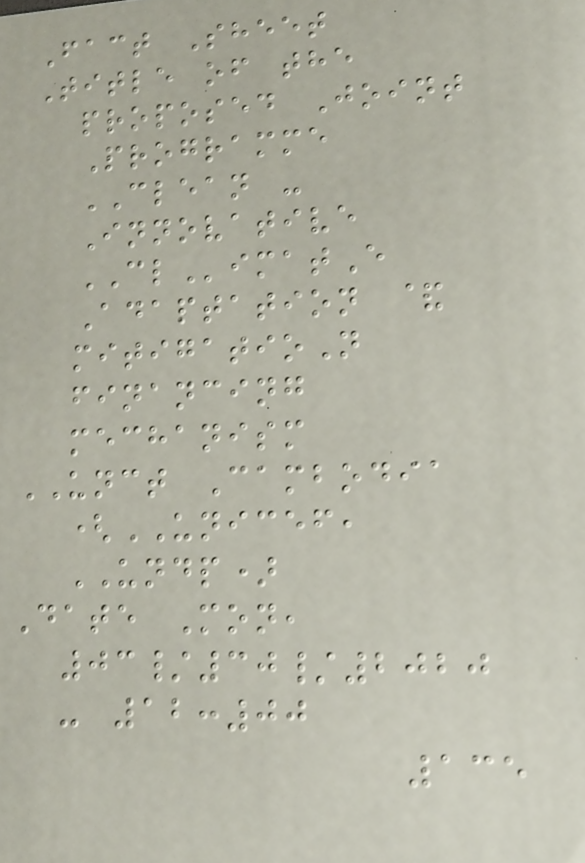Fact Sheet
Title of the
proposed Joint
Programme
CLEAN -
Innovative
CLimatE
Adaptation &
mitigatioN
financing
mechanism
UNCT Cambodia
(UNICEF,
UNDP)
Date Mon,
03/30/2020
- 12:00
135
